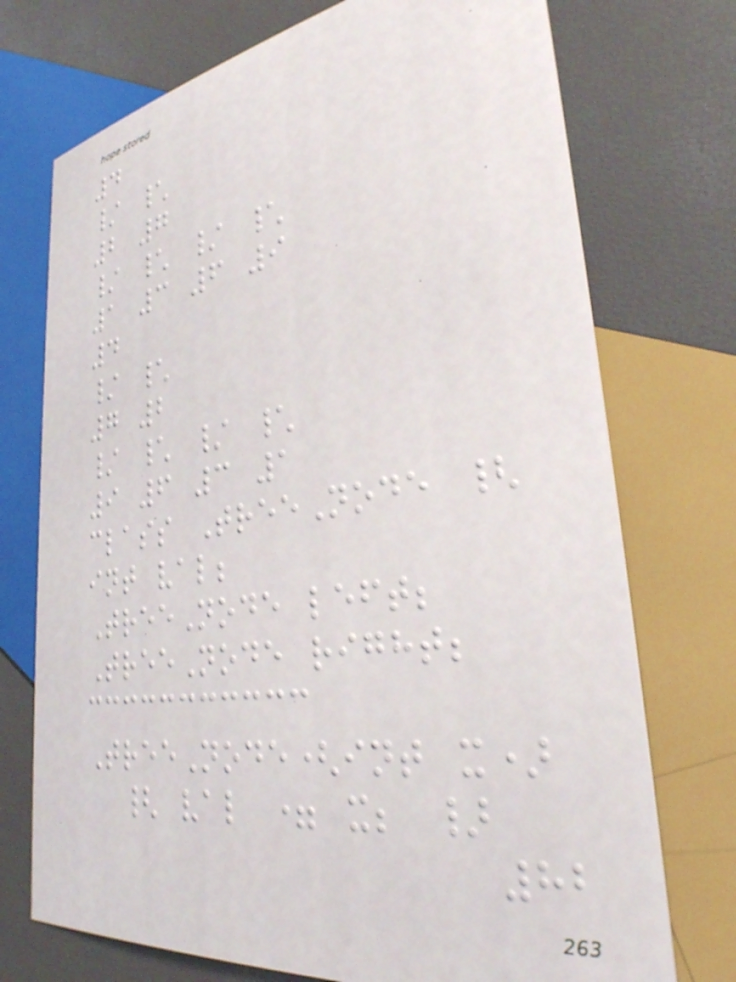4
/ \
2 7
/ \ / \
1 3 6 9
4
/ \
7 2
/ \ / \
9 6 3 1
class TreeNode {
int val;
TreeNode left;
TreeNode right;
TreeNode(int x)
{ val = x; }
82
